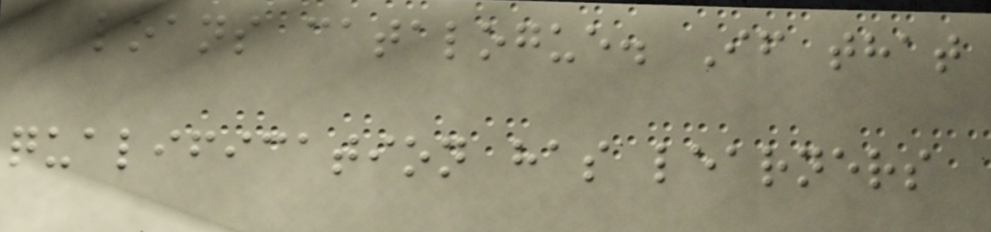loans catalogue. If that
qualification has learners
